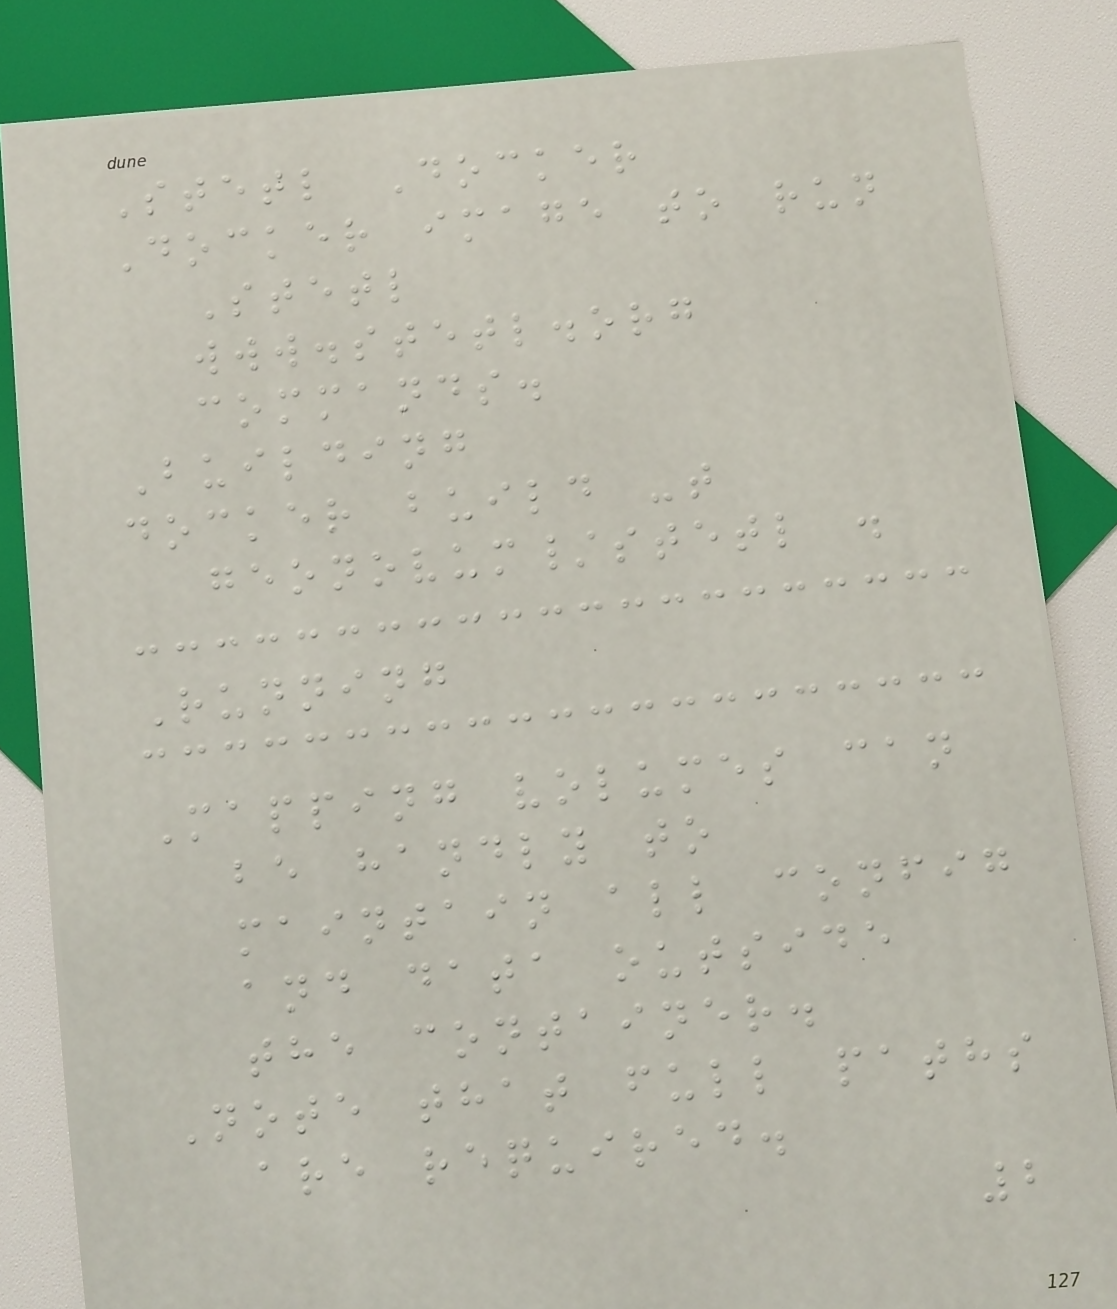Stetl Docker
Docker image to run
Stetl
www.stetl.org
commands.
Building
docker build -t
geonovum/stetl .
Running
Mapping volumes can
be handly to
maintain all config
and data outside
the container.
Note that full paths
are required.
2
